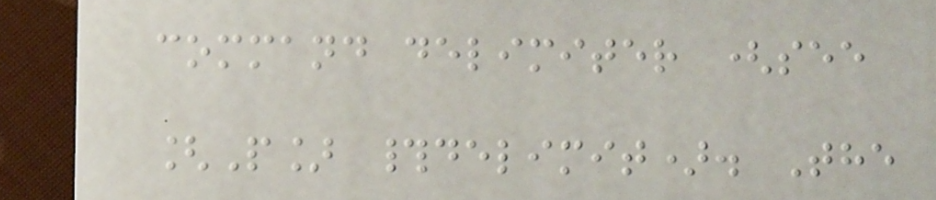command delimiter (see
[P] #delimit). The
